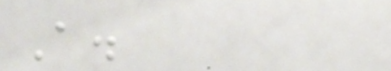A.
